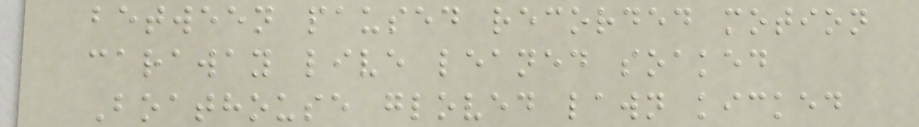between paused recorded motion
caraway live leaned soaked
Boathouse gloved lawn kicked
